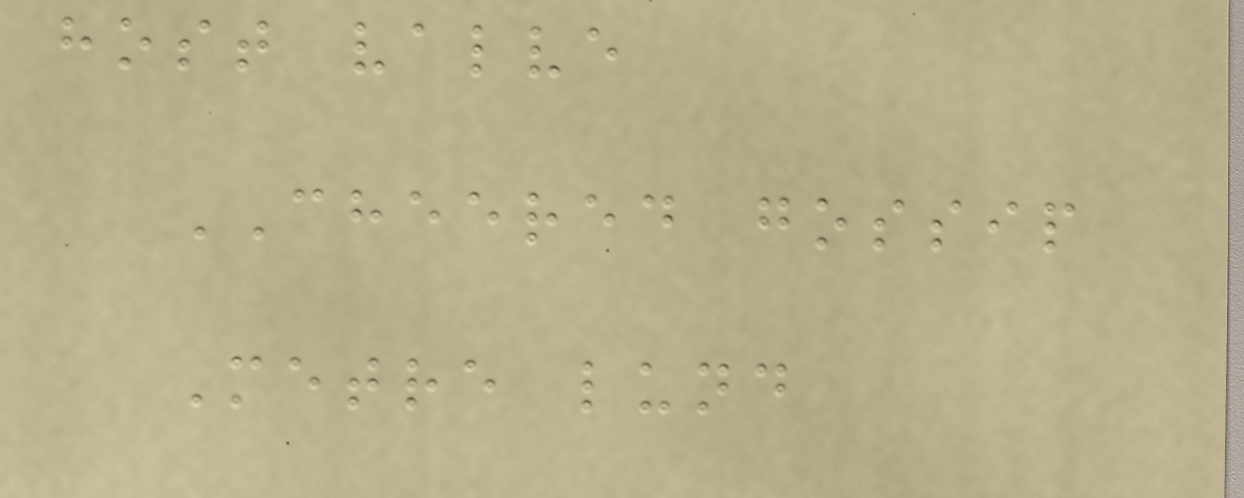host valve
CHEERED gossip
Metre lund
